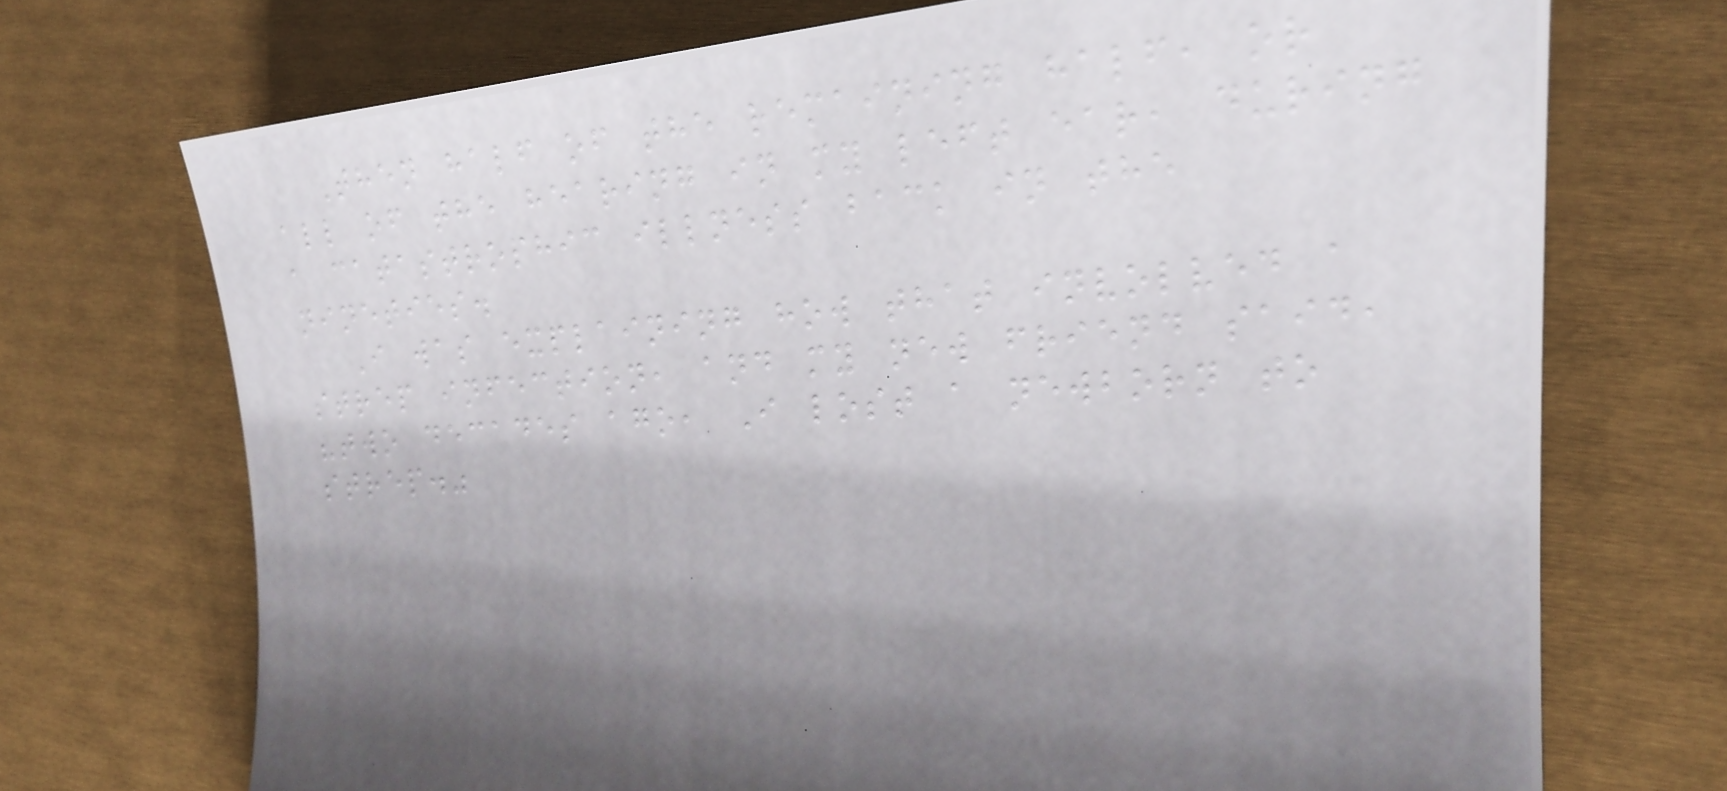Then half of the remaining half, or
all of the hearing in my left ear, during
a catastrophic illness back in the
nineties.
I was explaining how that involved a
strep infection, and my new friend said,
"two decades ago, I lost a newborn to
strep."
